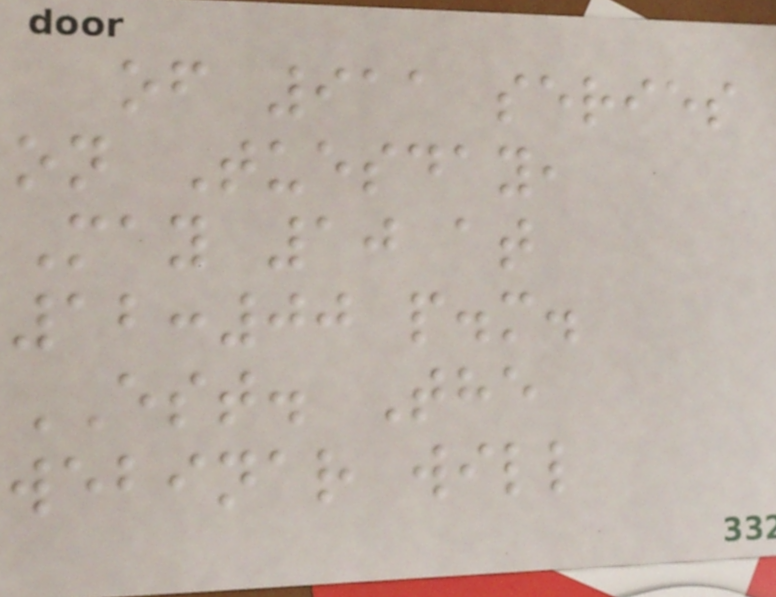of 911 series
on Tuesday,
May 10 at
12:00 p.m.
EST. The
webinar will
